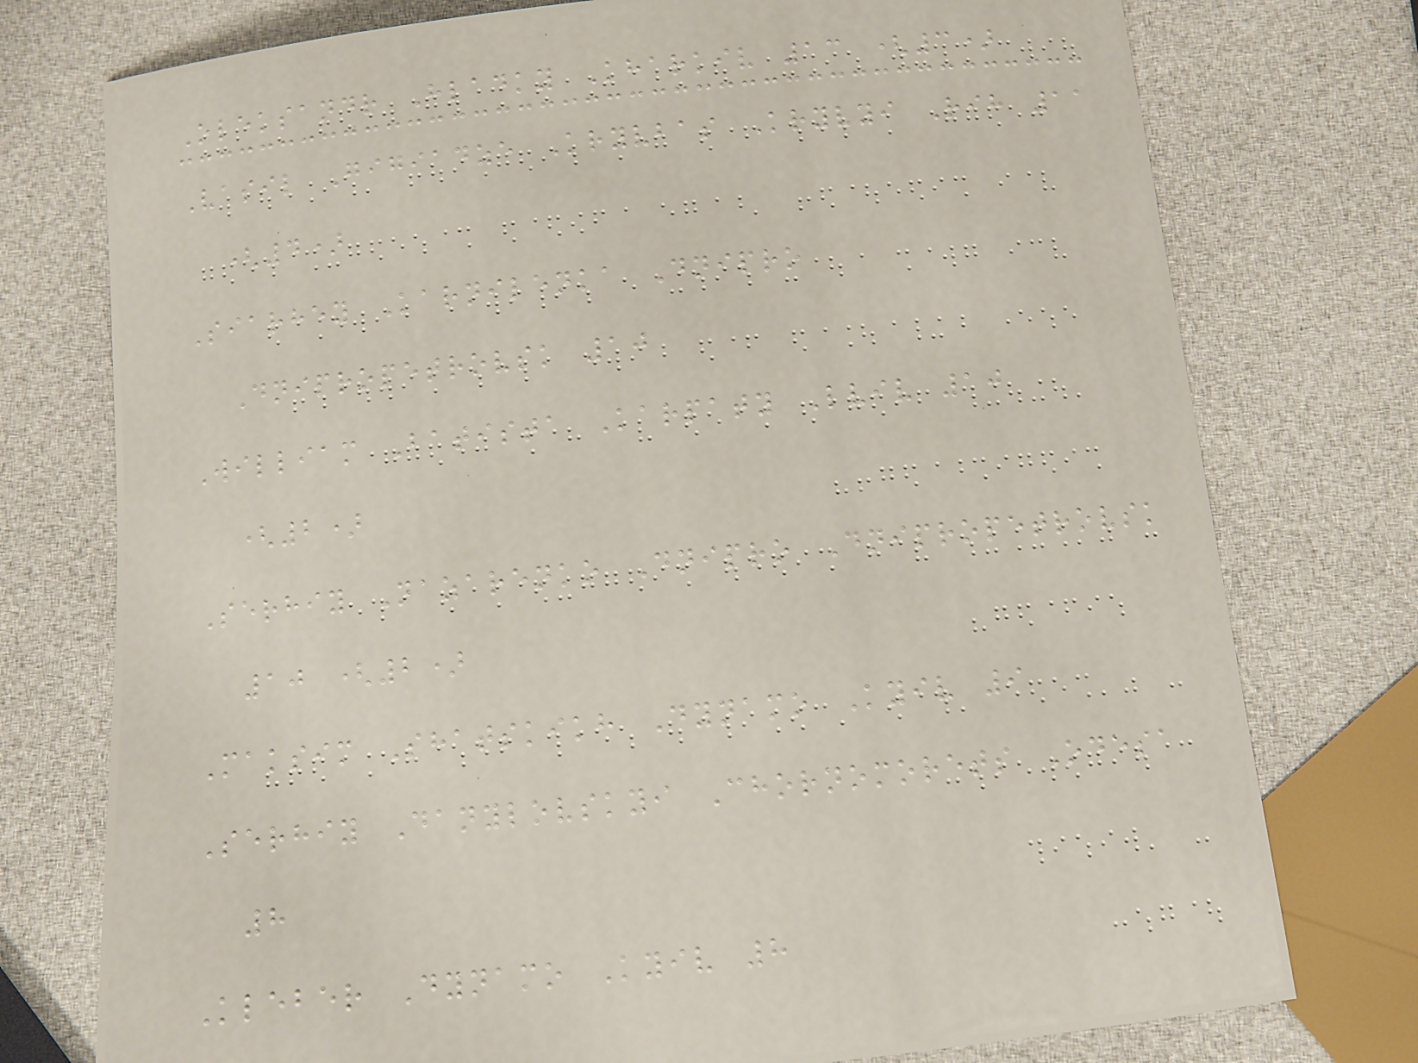Oleksandr Hladky Kharkiv 13 (3)
Vasil Gigiadze Kryvbas Kryvyi Rih 11
(4)
Siarhey Karnilenka Dnipro
Dnipropetrovsk 10
William Batista Karpaty Lviv 10
(2)
Serhiy Nazarenko Dnipro Dnipropetrovsk
10 (2)
Maksim Shatskikh Dynamo Kyiv 9
Serhiy Danylovskyi Chornomorets Odesa
8
Kleber Dynamo Kyiv 8
